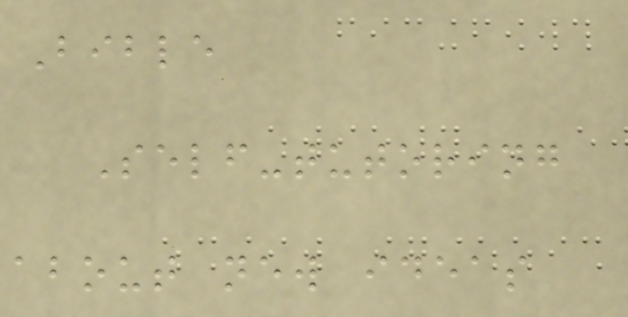Bible
Self-tutoring
about new ideas
